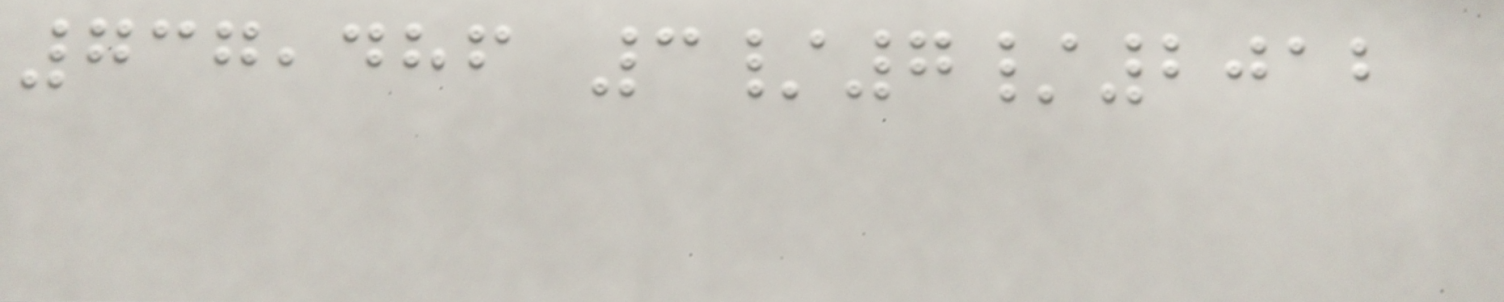737,486 3/7/2012
